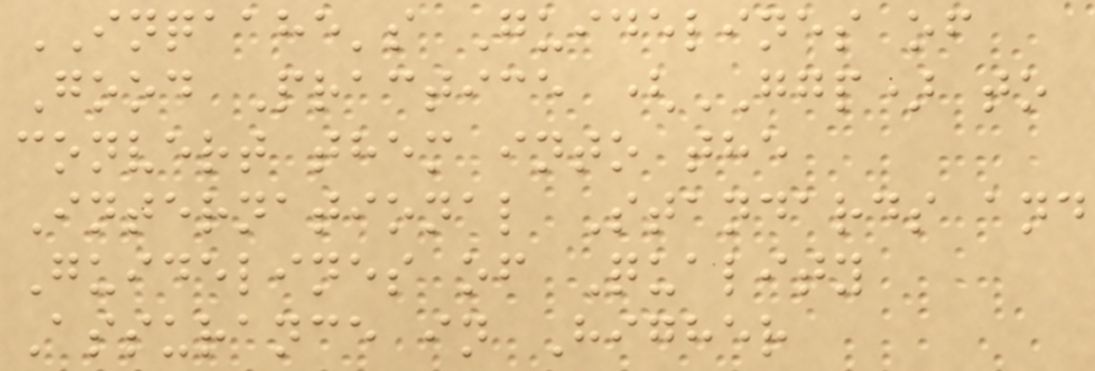INQAAHE's Guidelines of
Good Practice (GGP) to
convert them into the
International Standards and
Guidelines of Quality
Assurance in Higher
